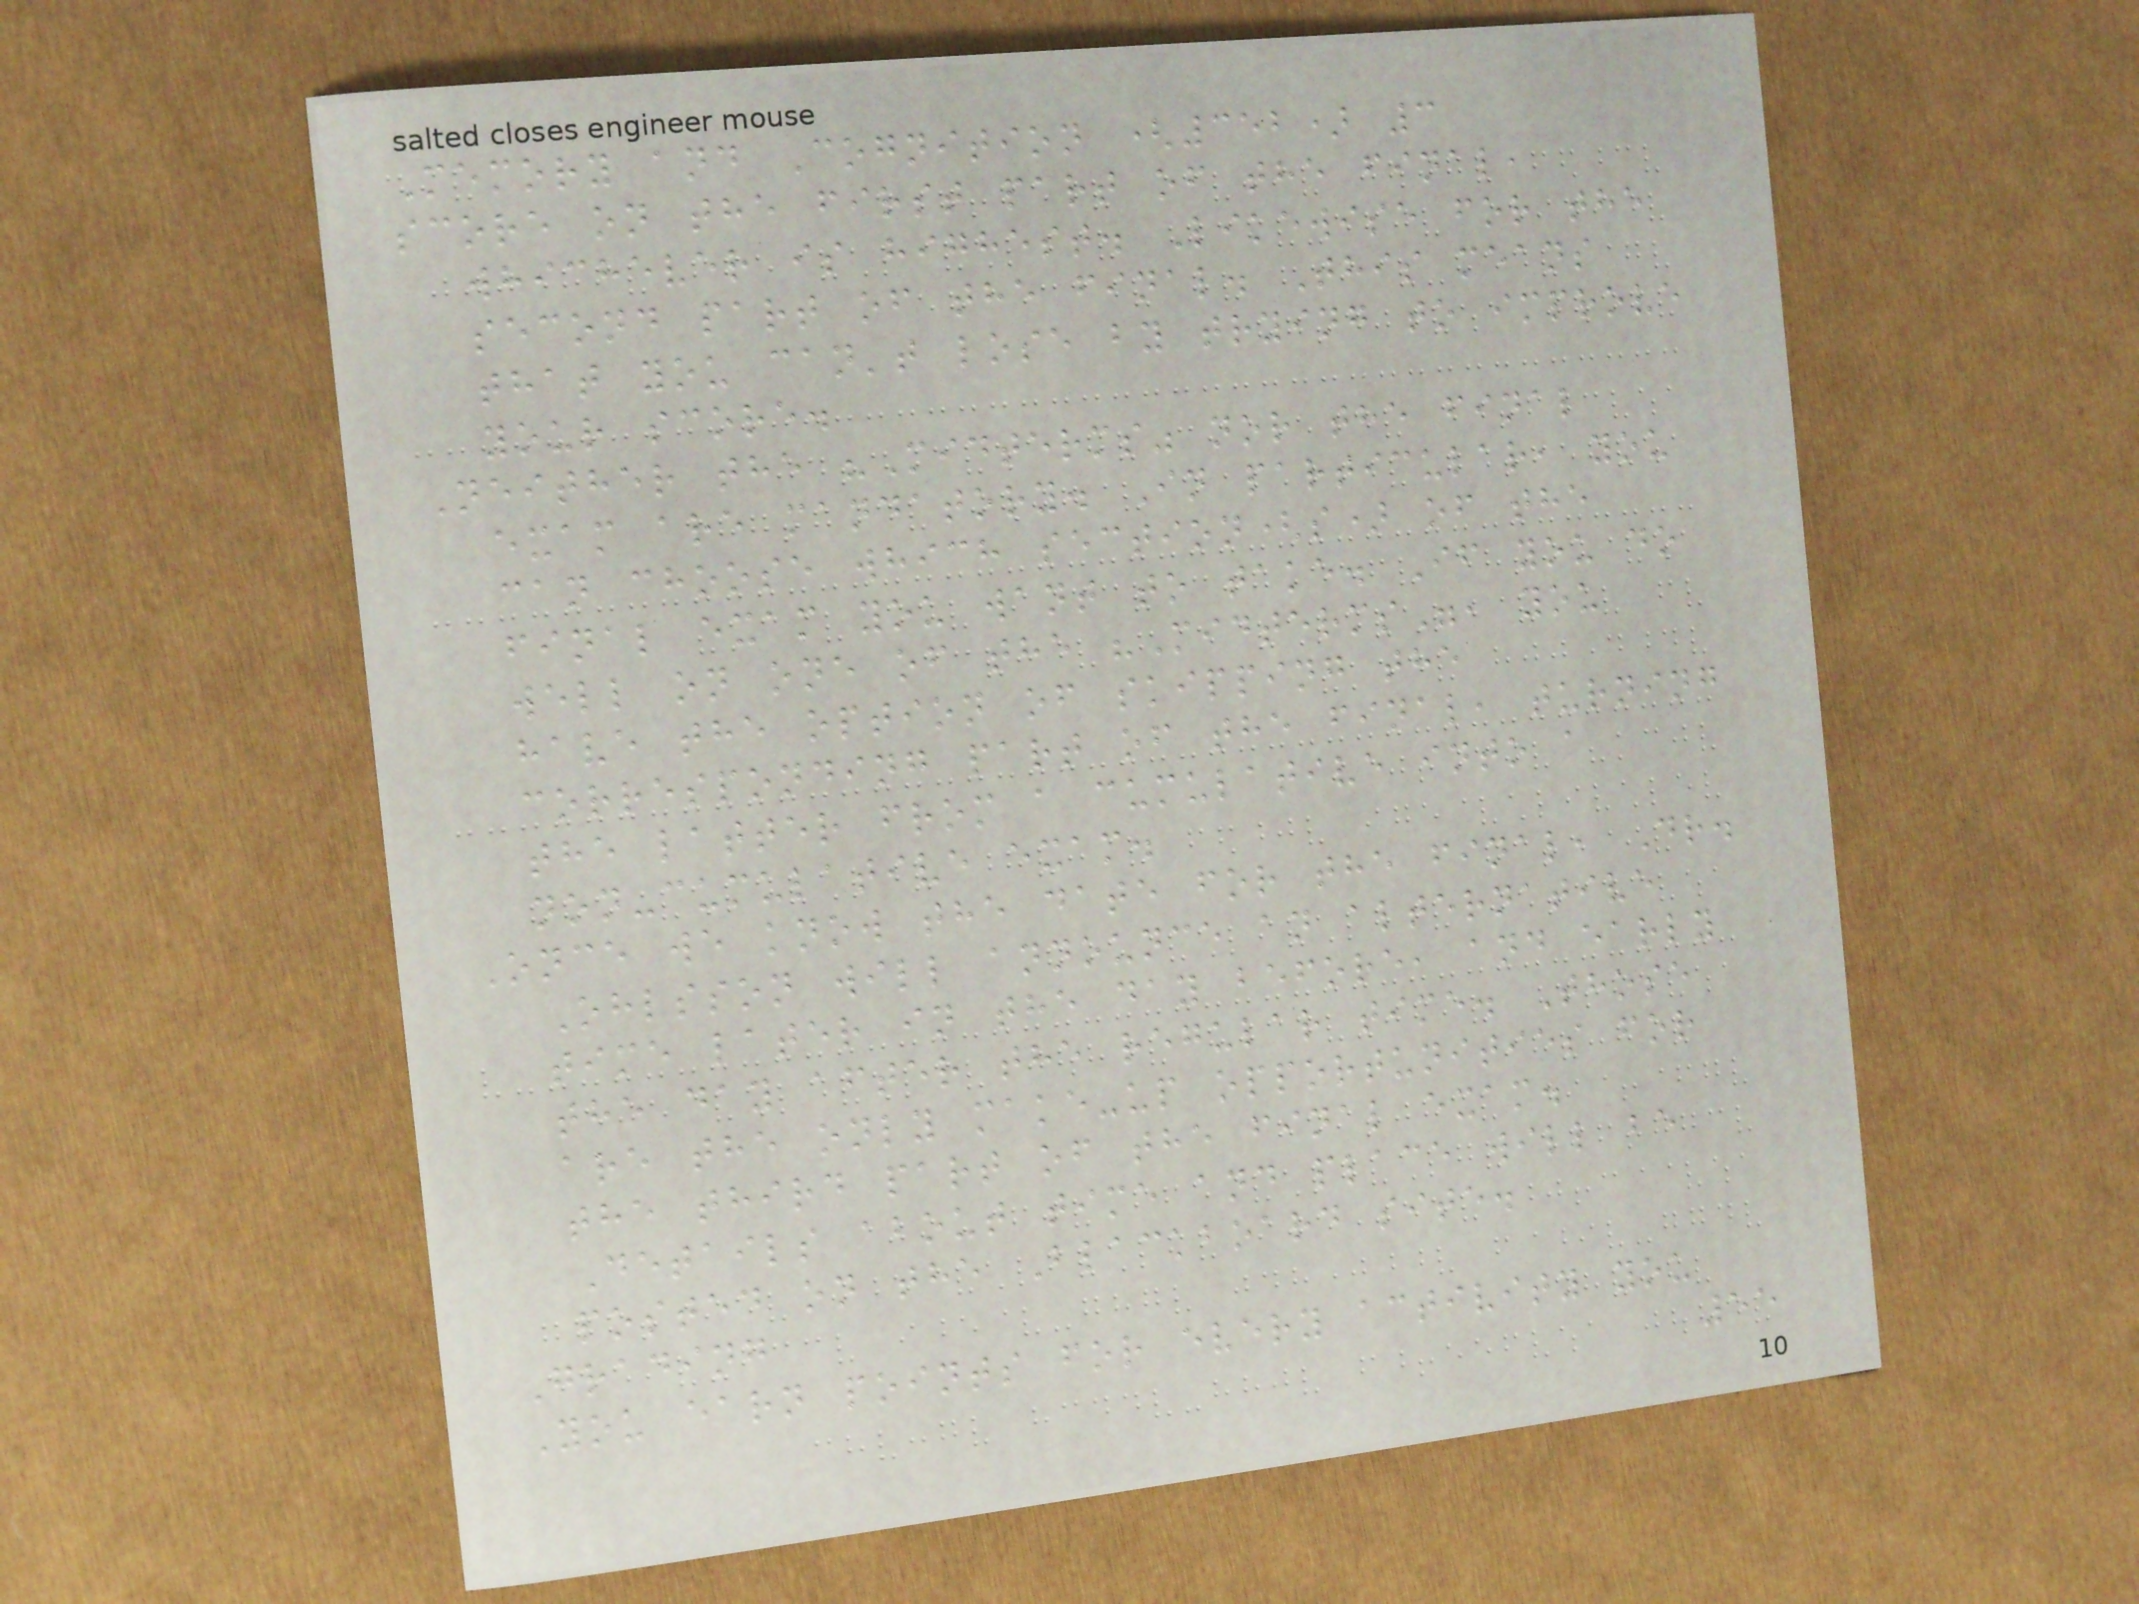Memory and Cognition (352) 3
score on the first part of the final,
whichever is highest. Likewise for the
second part of the final. This means
that you can't lose by trying to improve
your score.
Neither the "Midterms" nor the final
exam are mandatory. In particular, you
can choose which section(s) of the
final exam you want to take. If you do
well on one of the "Midterms", you
have the option of skipping the
corresponding part of the final, turning
the latter from a cumulative into a
non-cumulative exam.
Once we know the date for the final, Dr.
Ohlsson will announce an alternative
time later in the day before, and early
the day after the regular time. Those
are the only make-up opportunities for
the third part of the final exam.
Details about time and place will be
posted on the Blackboard site.
Grading
You earn points for every activity you
55
